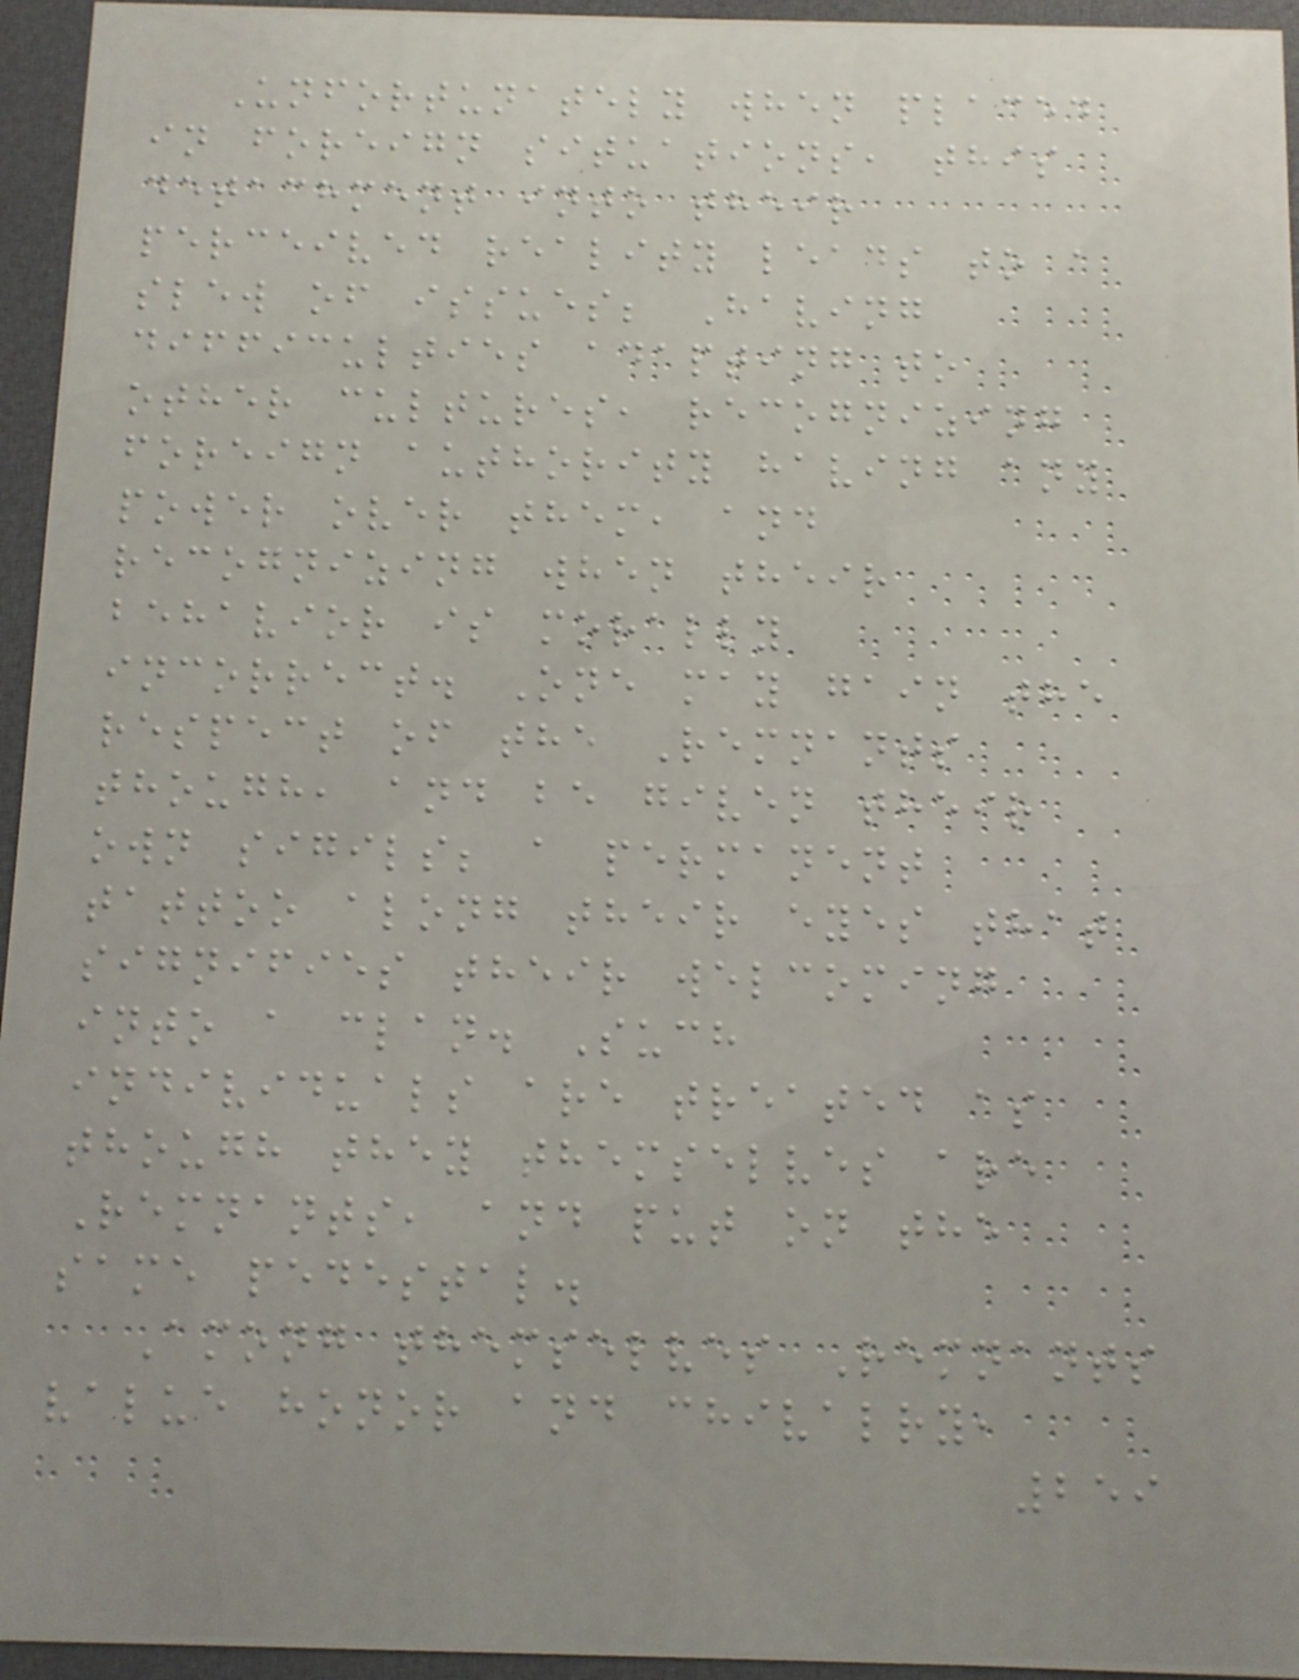Unfortunately when placed
in foreign situations, this
detachment into their
perceived reality leads to a
slew of issues; Having
difficulties adapting to
other cultures, recognizing
foreign authority having any
power over them, and
recognizing when their
behavior is morally
incorrect. One may gain the
respect of the Remnants
though, and be given their
own sigils; a permanent
tattoo along their eyes that
signifies their welcoming
into a clan. Such
individuals are treated as
though they themselves are
Remnants, and put on the
same pedestal.
Among themselves Remnants
value honor and chivalry,
259
